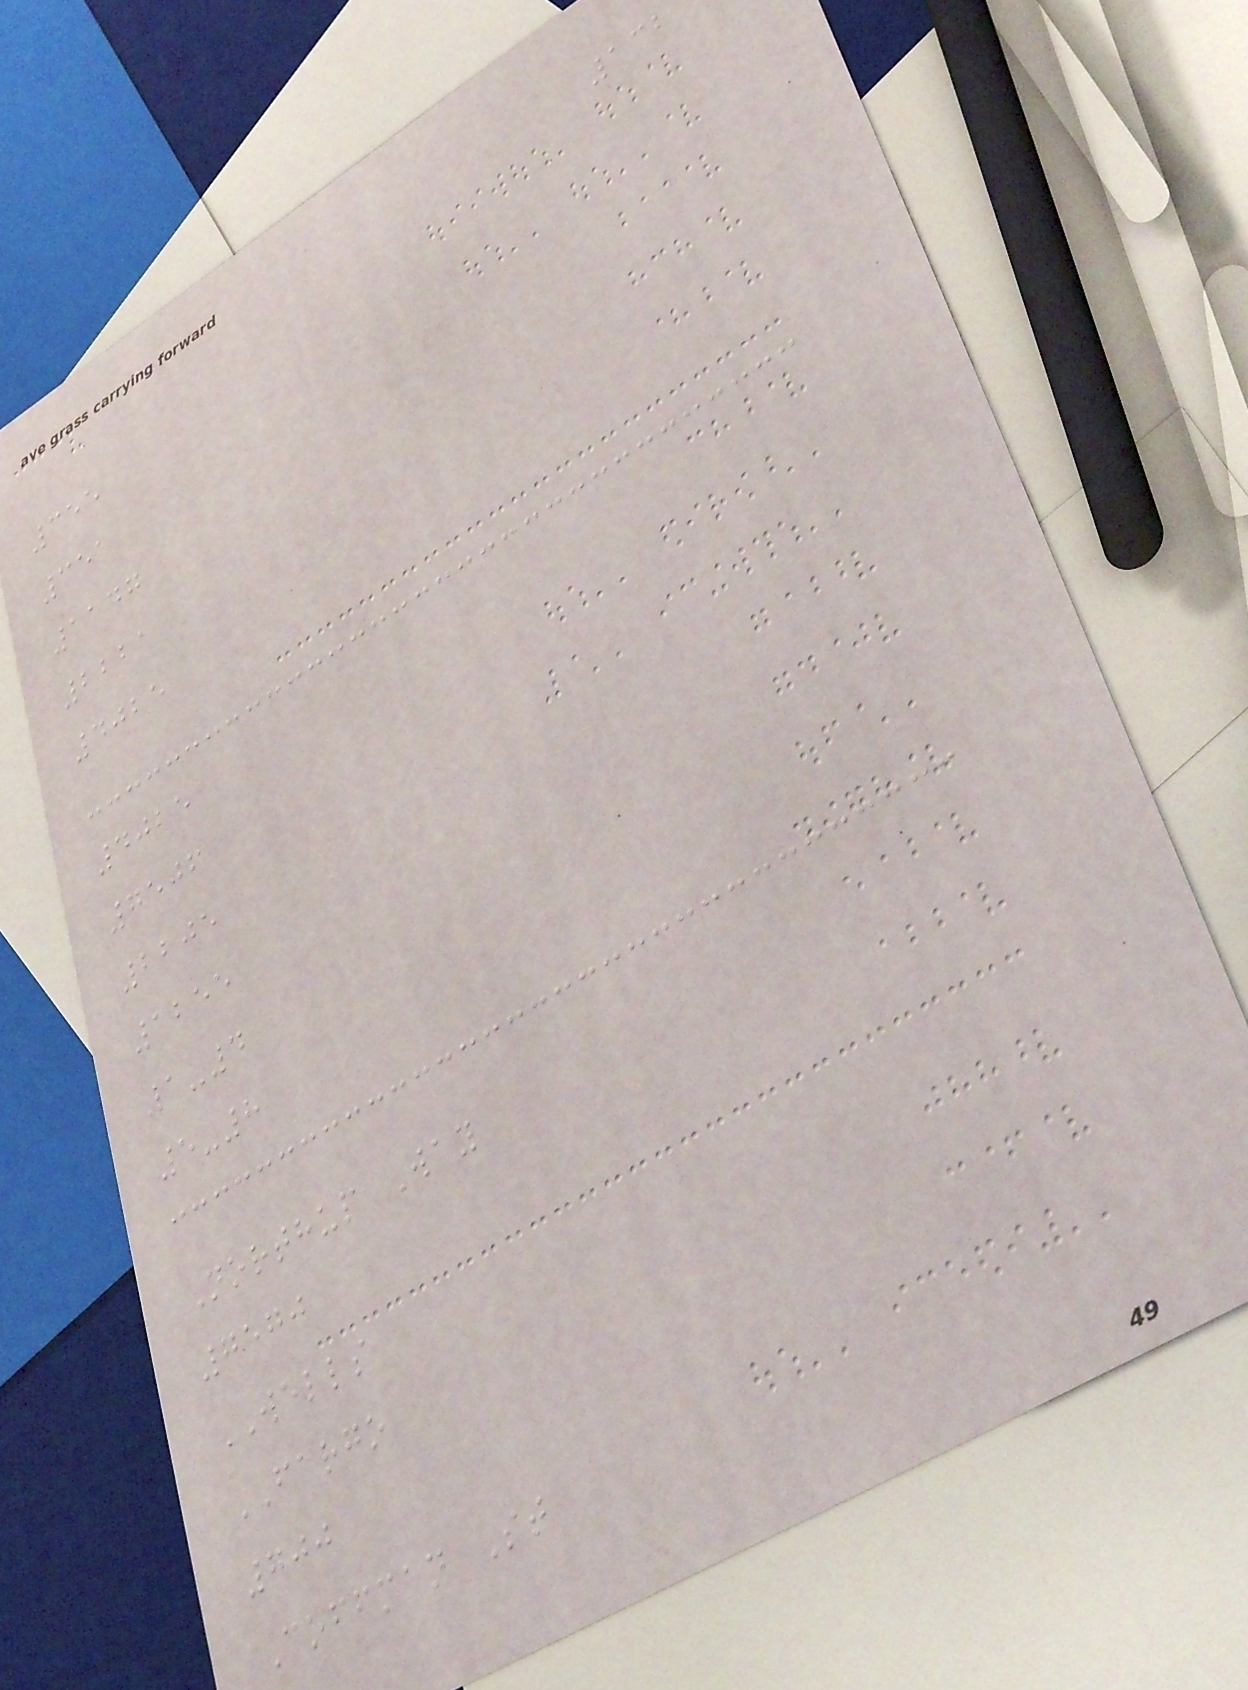132
355
351
1147
2221
4025
4025
7506
2205
1255
1-4
5-8
Northup Way
7570
WELLS
FARGO
700
Coffman St
